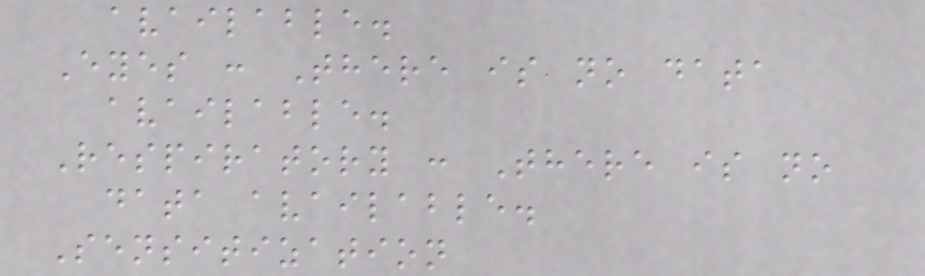available.
Eyes : There is no data
available.
Respiratory : There is no
data available.
Sensitization
